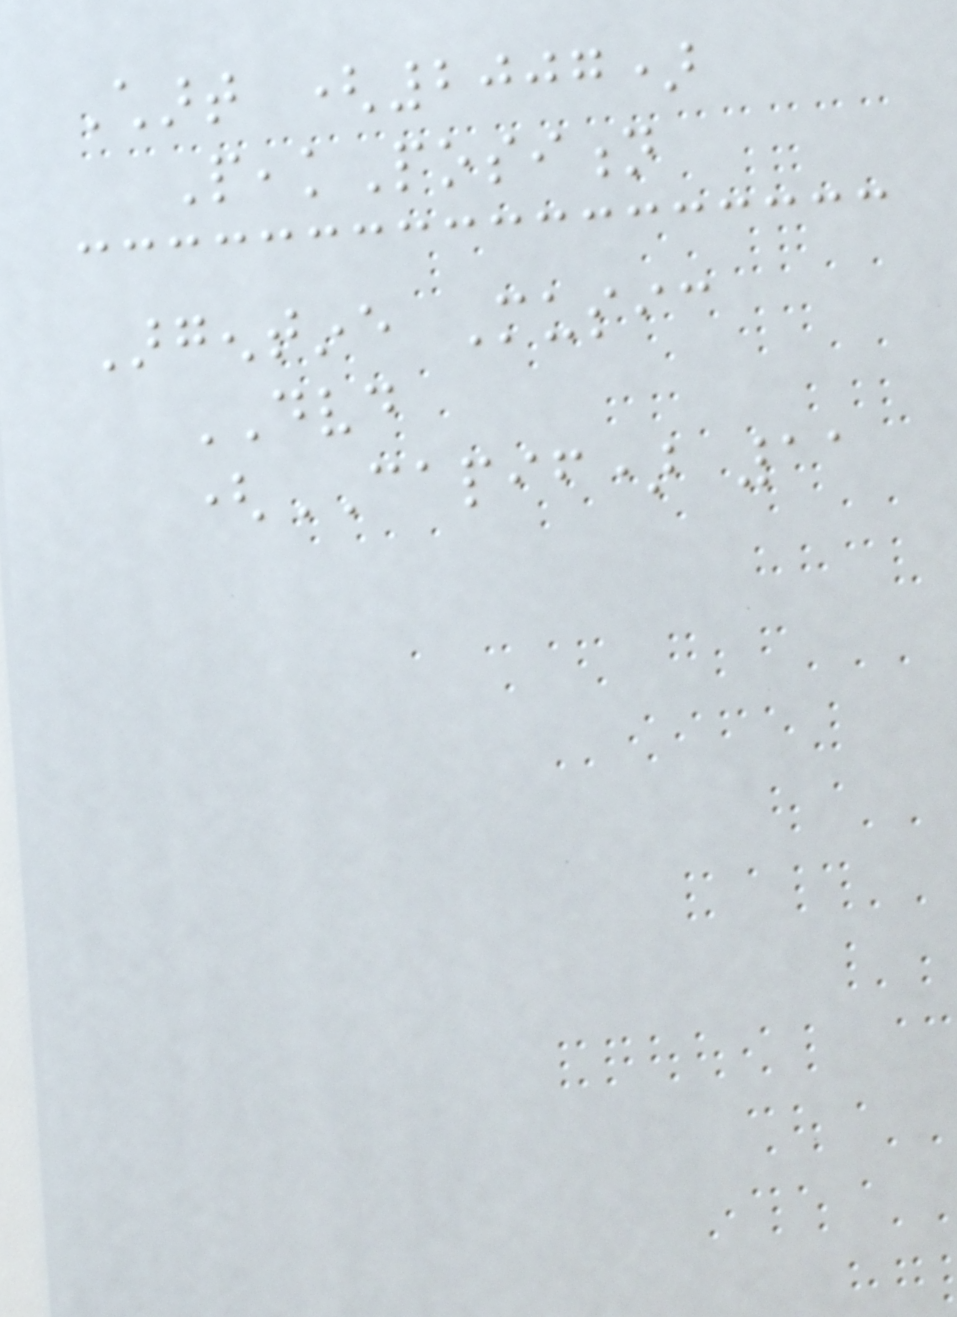Chart (2007)
PeakPosition
Argentine Music
DVD
(CAPIF) 11
